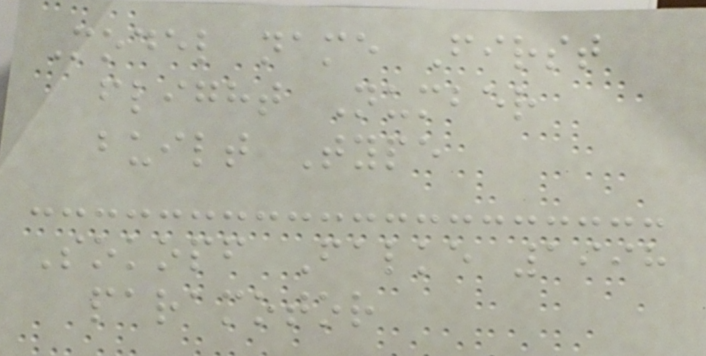Model name First
flight Number
built Type
Sokopf Falke 1998
paramotor
